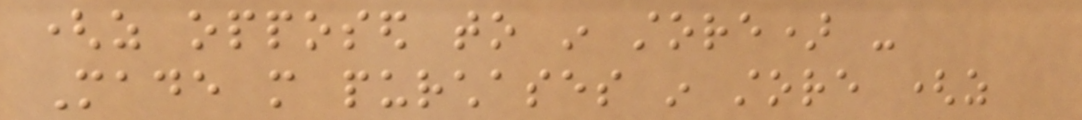(as opposed to in store) -
Made more purchases in store (as
